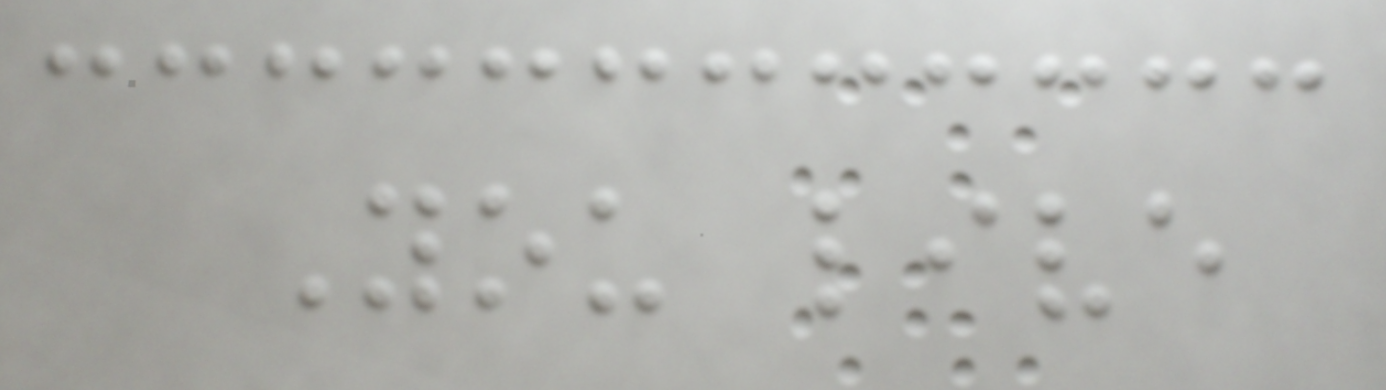You live
